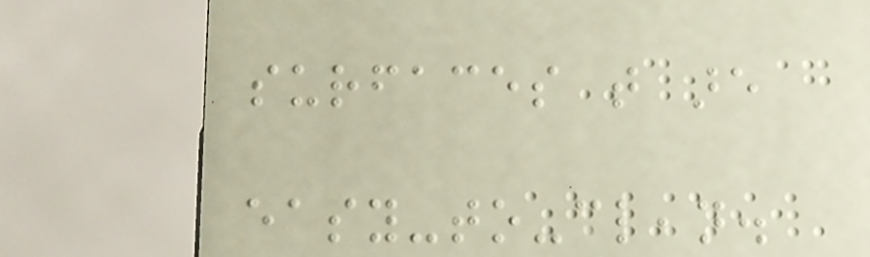surfaces that are
easy-to-clean.
